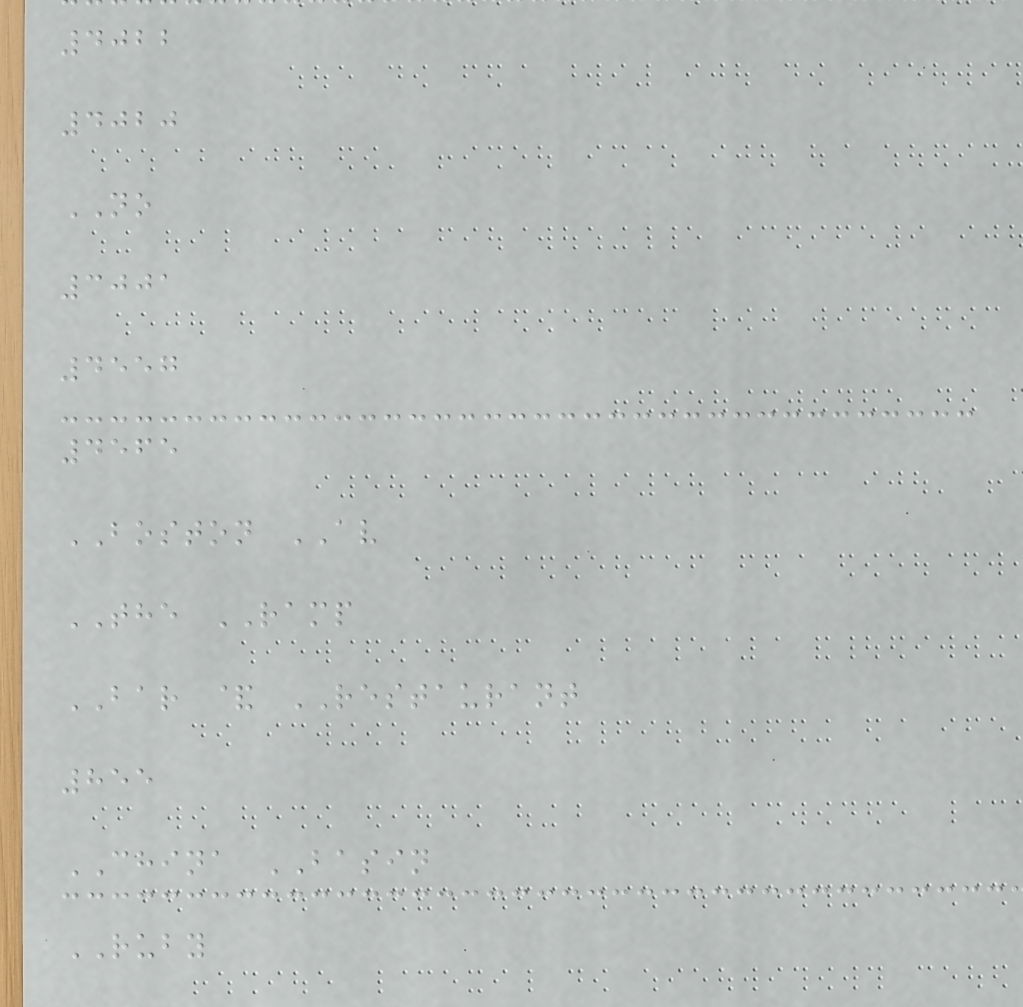4022
4020
NO
3001
4557
4565
BOSTON AV
THE RAMP
BAR & RESTAURANT
855
CHINA BASIN
RUBY
